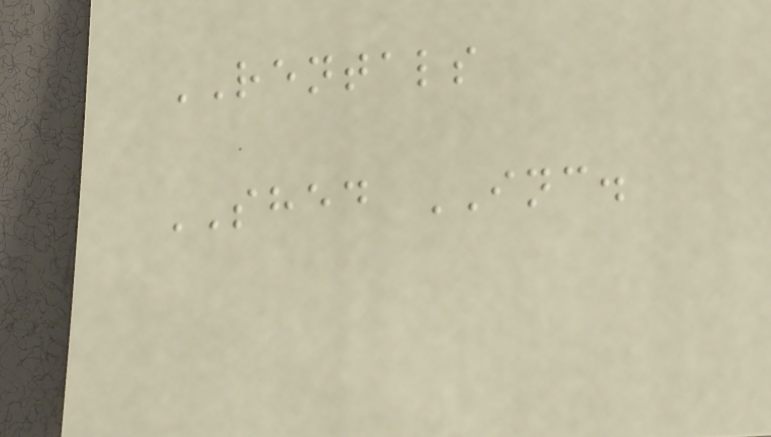RENTALS
SHED INC.
